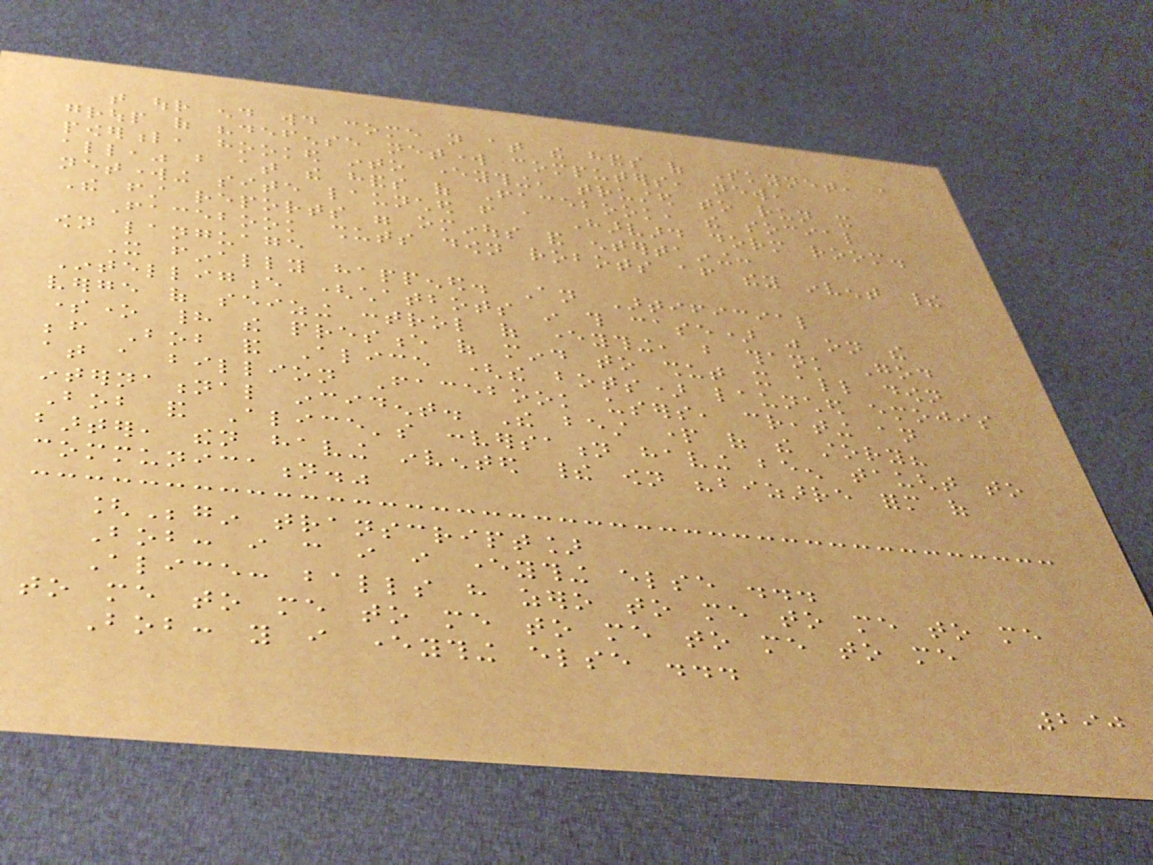that our end would come not at the hands of Skynet, a
group of "defense network computers, new,
powerful, hooked into everything, trusted to run it
all," but at the hands of Facebook, the social
networking site launched from a Harvard dorm room.
The first reports were ominous and entertaining:
Facebook shuts down robots after they invent their
own language
It finally happened. An Artificial
Intelligence (chatbots in this case) was on the
verge of seizing control of everything, but thank God
someone had the presence of mind to shut it all down
before Bob and Alice (the bots) launched emojis
at a billion Facebook users, creating an
international incident. The best part of the story?
Bob and Alice's conversation having been taught to
barter, then having invented their own "bizarre form of
communication."
[Begin transcript]
Bob: i can i i everything else ...
Alice: balls have zero to me to me to me
to me to me to me to me to me to me
Bob: you i everything else ...
290
